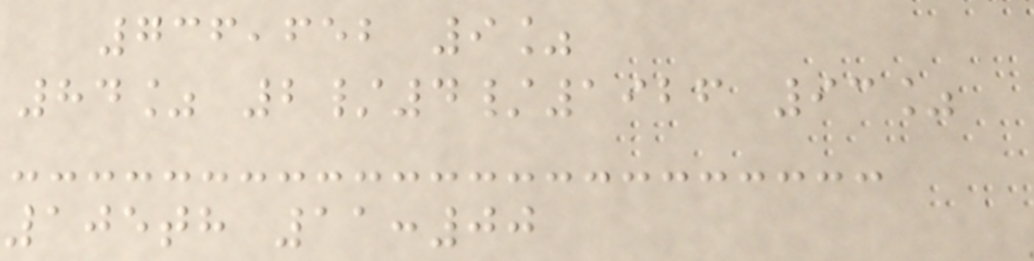736,652 9%
84% 2/4/1926 93%
105th 11:00
